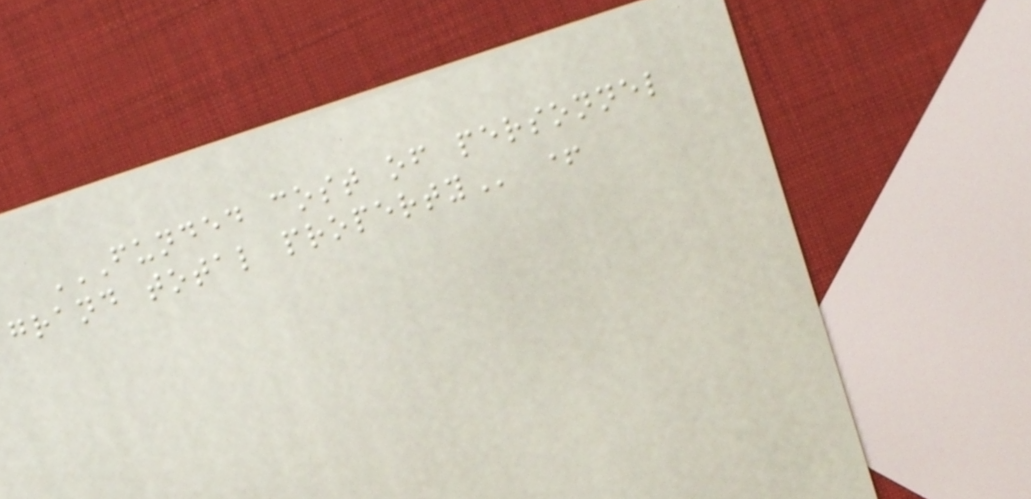FUNDED COST OF PERSONNEL
GRAND TOTAL PROPERTY +
